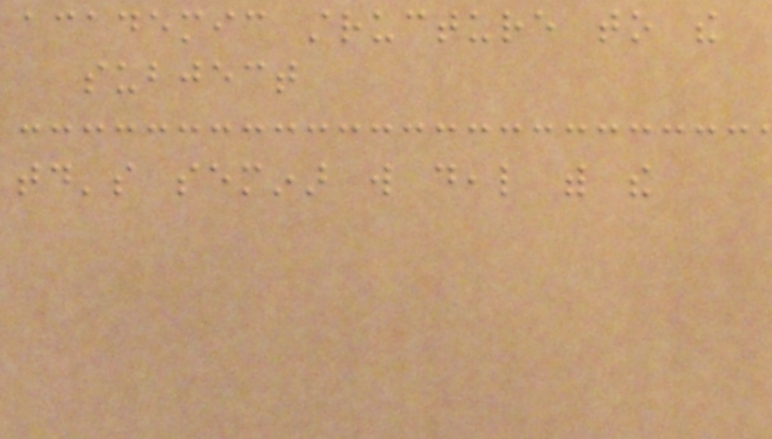academic structure to the
subject
today's seminar will deal with the
